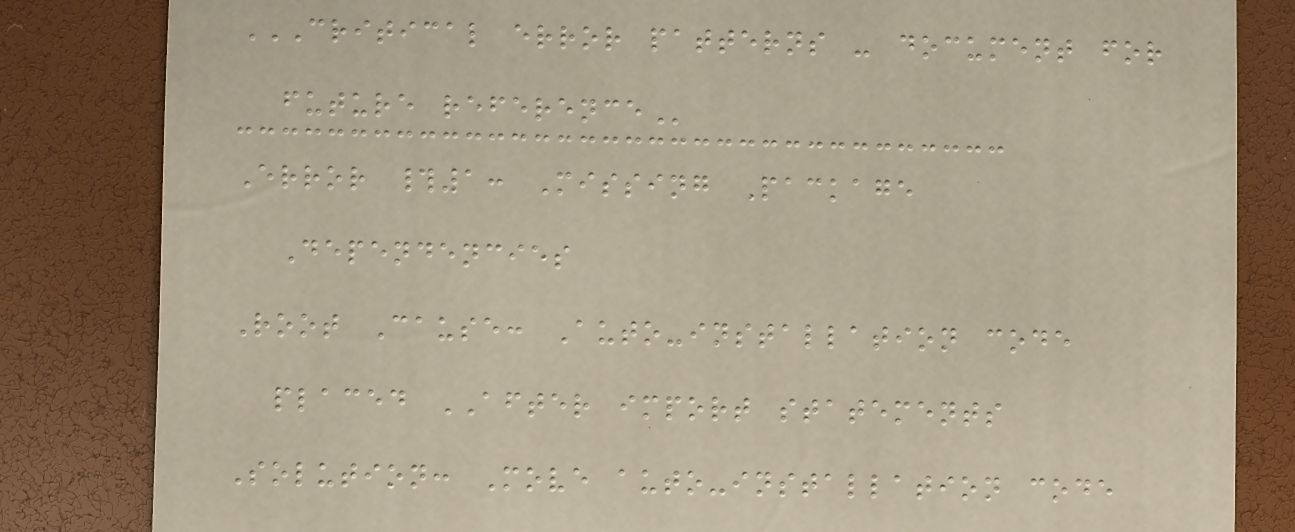CRITICAL ERROR PATTERNS - DOCUMENT FOR
FUTURE REFERENCE
Error #1: Missing Package
Dependencies
Root Cause: Auto-installation code
placed AFTER import statements
Solution: Move auto-installation code
